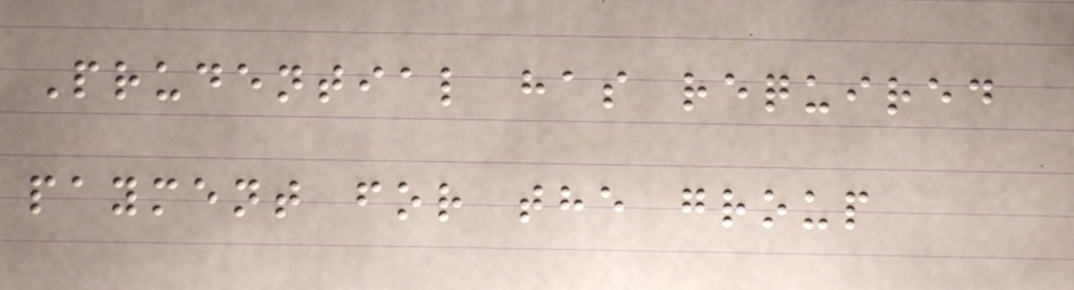Prudential has required
payment for the group
